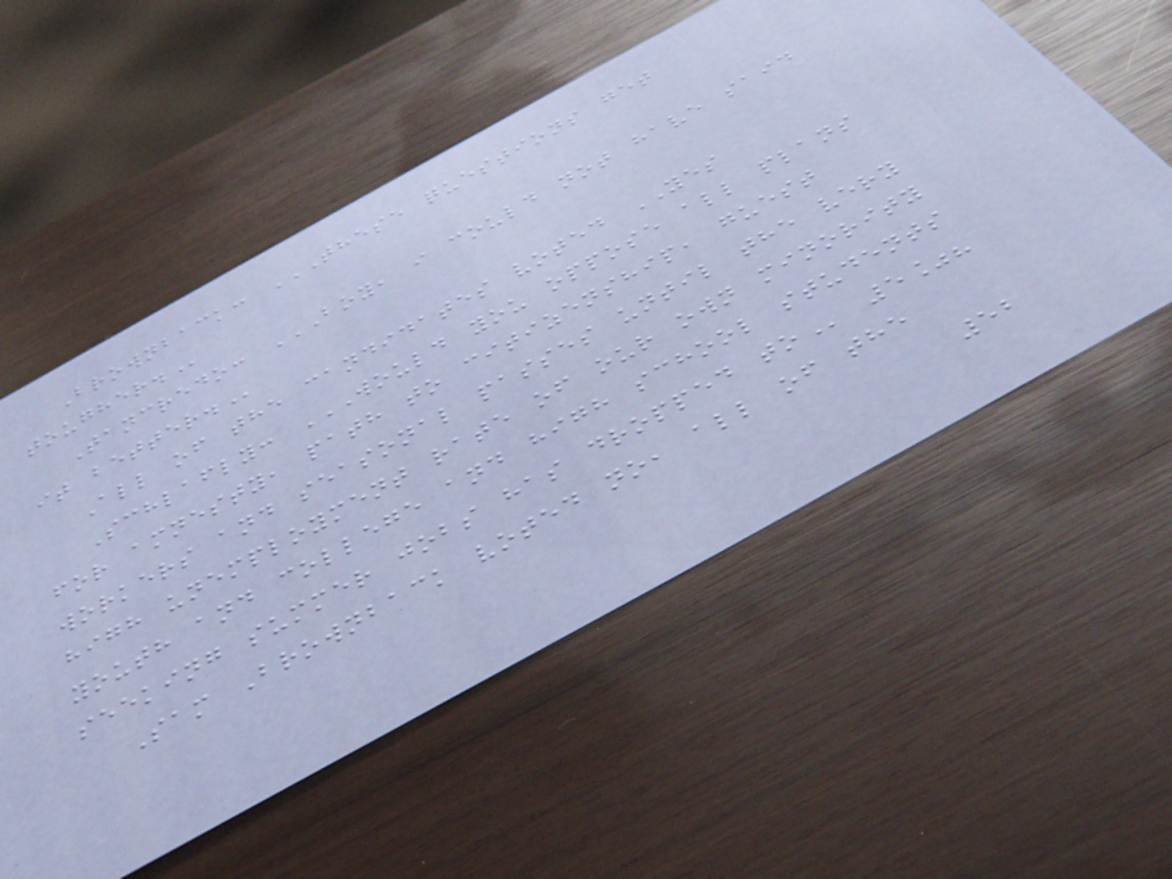Brownback: THESE QUESTIONS GET
TOUGHER.
Tancredo: BOY, I COULD NOT HAVE SAID
IT BETTER.
All of the candidates voted YES
Schlafly: WOULD YOU OPPOSE ALL PLANS
FOR AMNESTY, PATH TO CITIZENSHIP, GUEST
WORKERS AND SEASONAL PASSES UNTIL THE VERY
HIGH UNEMPLOYMENT RATE OF OUR OWN MINORITY
YOUTH AND COLLEGE AND HIGH SCHOOL STUDENTS
SEEKING SUMMER JOBS HAS DROPPED TO 5%?
Sam Brownback voted no, all of the
52
